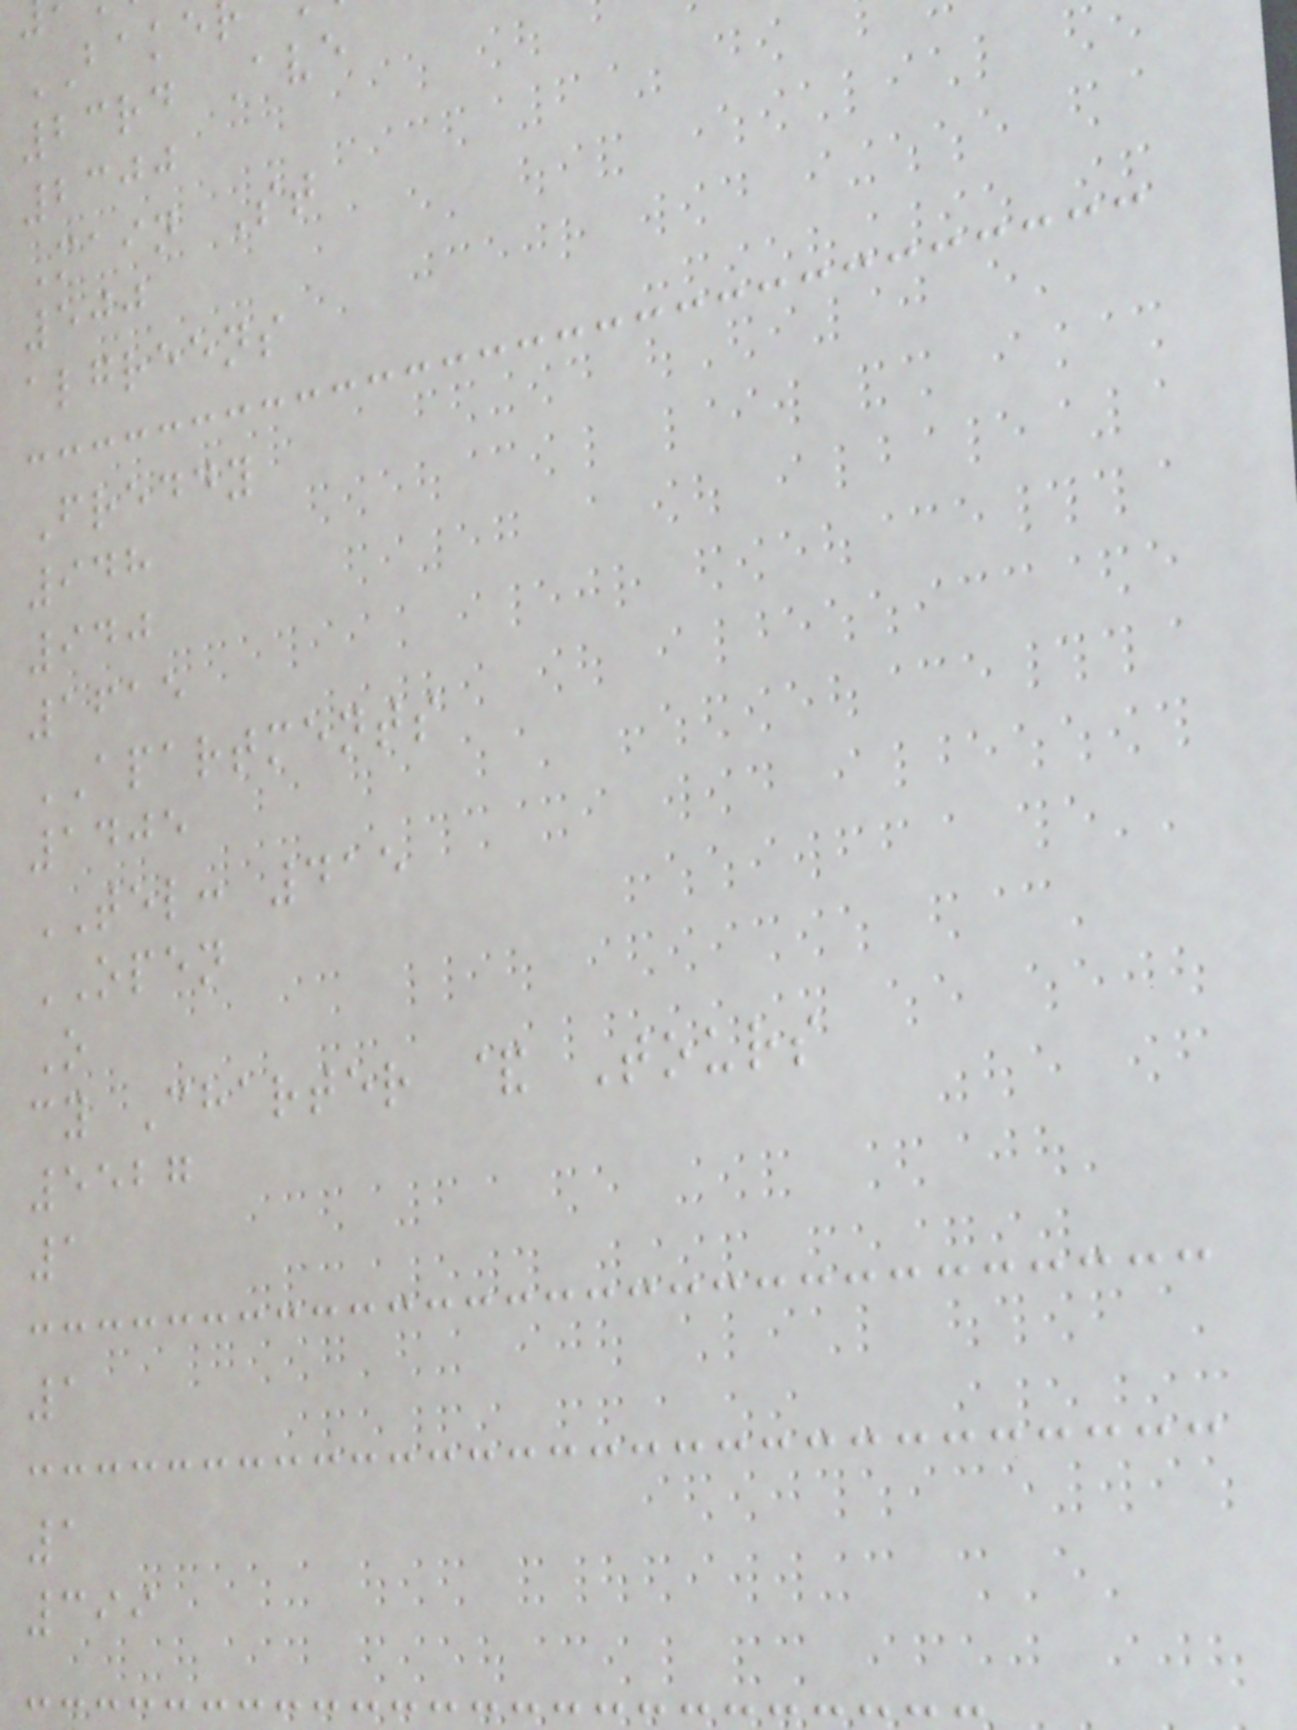BAKE
23rd Ave
2300
Main St
500
algreens
Freddy
948
940
1615
APARTMENTS
1405
TEL: 415
OPEN
O
cy Charter & Tours
5527
1
1
1
399
